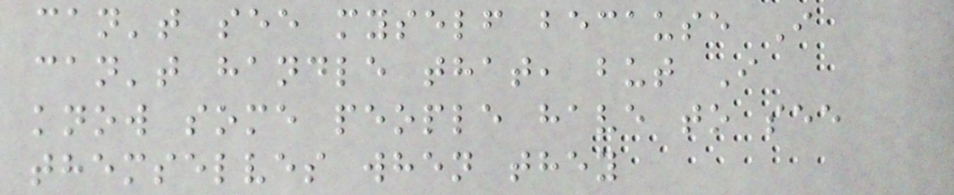can't see myself because I
can't handle that, but I
know some people have to see
themselves when they
